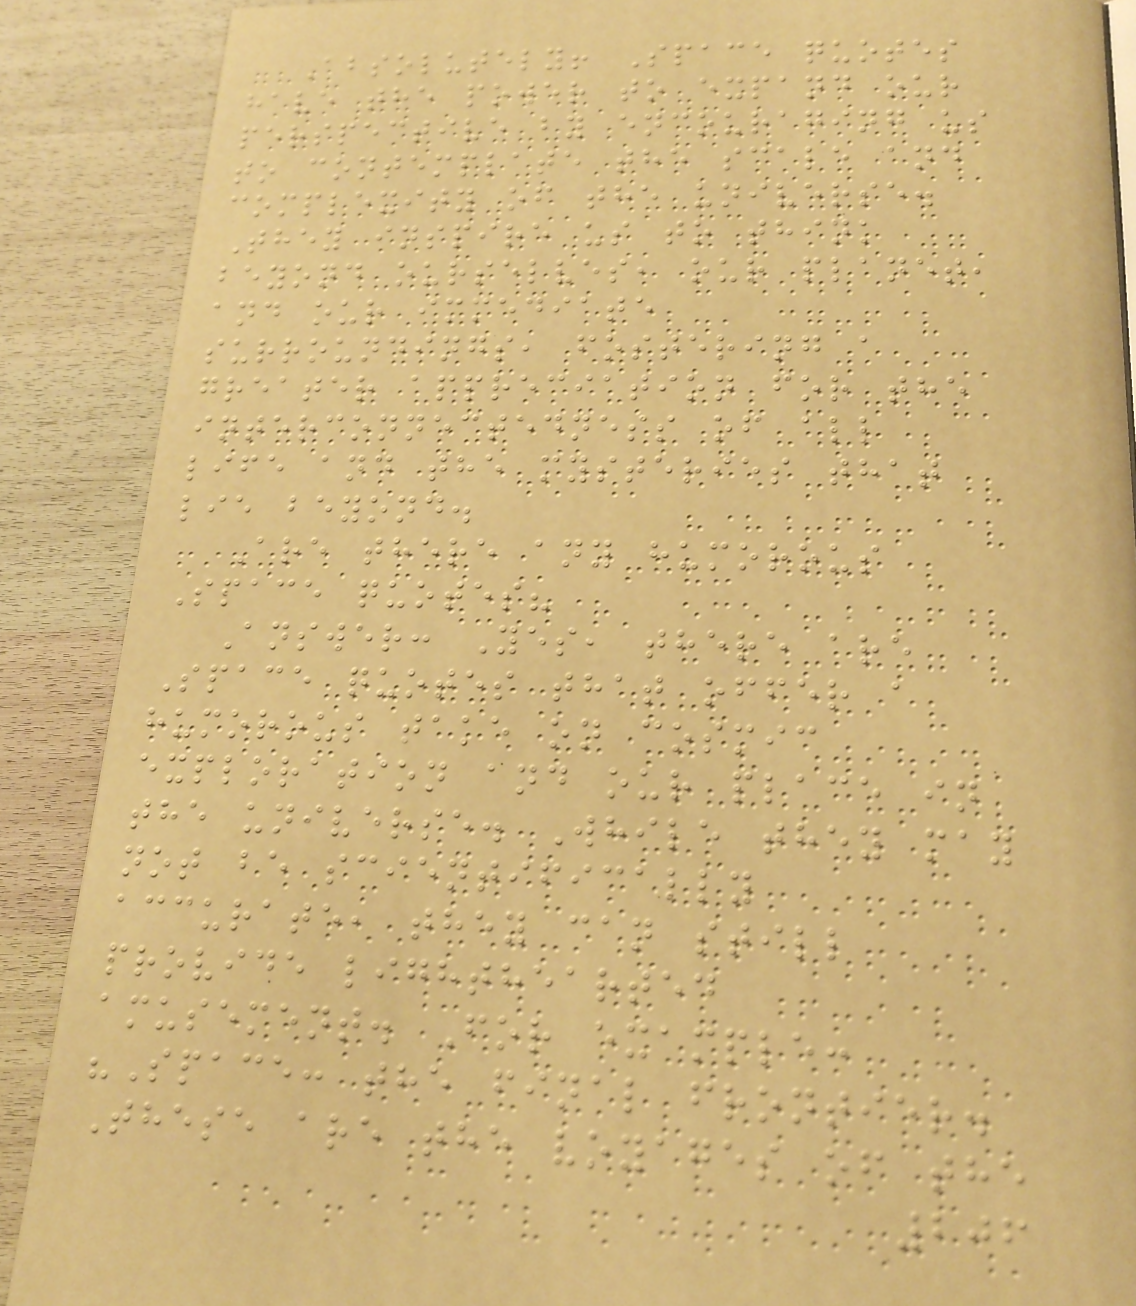Absolutely! Space quotes
have the power to expand our
perspective by encouraging us
to contemplate the scale and
complexity of the universe.
They inspire us to think
beyond ourselves, our planet,
and our immediate
surroundings, fostering a
greater appreciation for the
interconnectedness of all
life and the mysteries that
lie beyond.
Are there any humorous
Space quotes?
Answer: Yes, there are
Space quotes that offer a
humorous take on cosmic
exploration and our place in
the universe. While they may
not be scientifically
accurate, they can still
provide lighthearted
amusement. For example:
"Space: the final frontier.
These are the voyages of the
206
